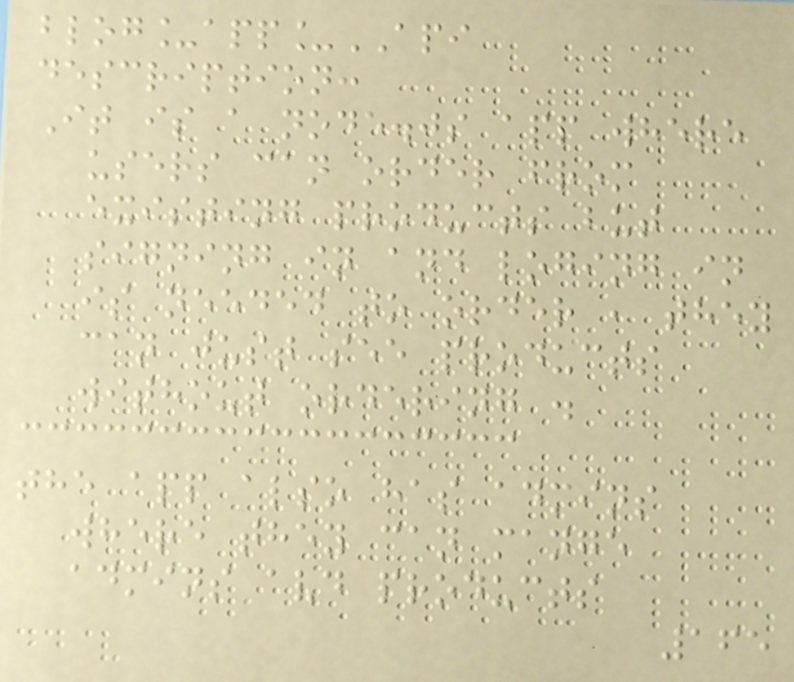blog_app_API
description:
It is a node.js app where
users can order from
existing products but
signing in and loging in
is needed to order , they
can just see products
without ordering .
the app also has admins
where they can mange
admins avd products
165
